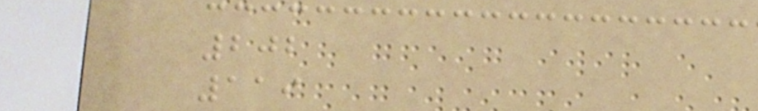202
119
